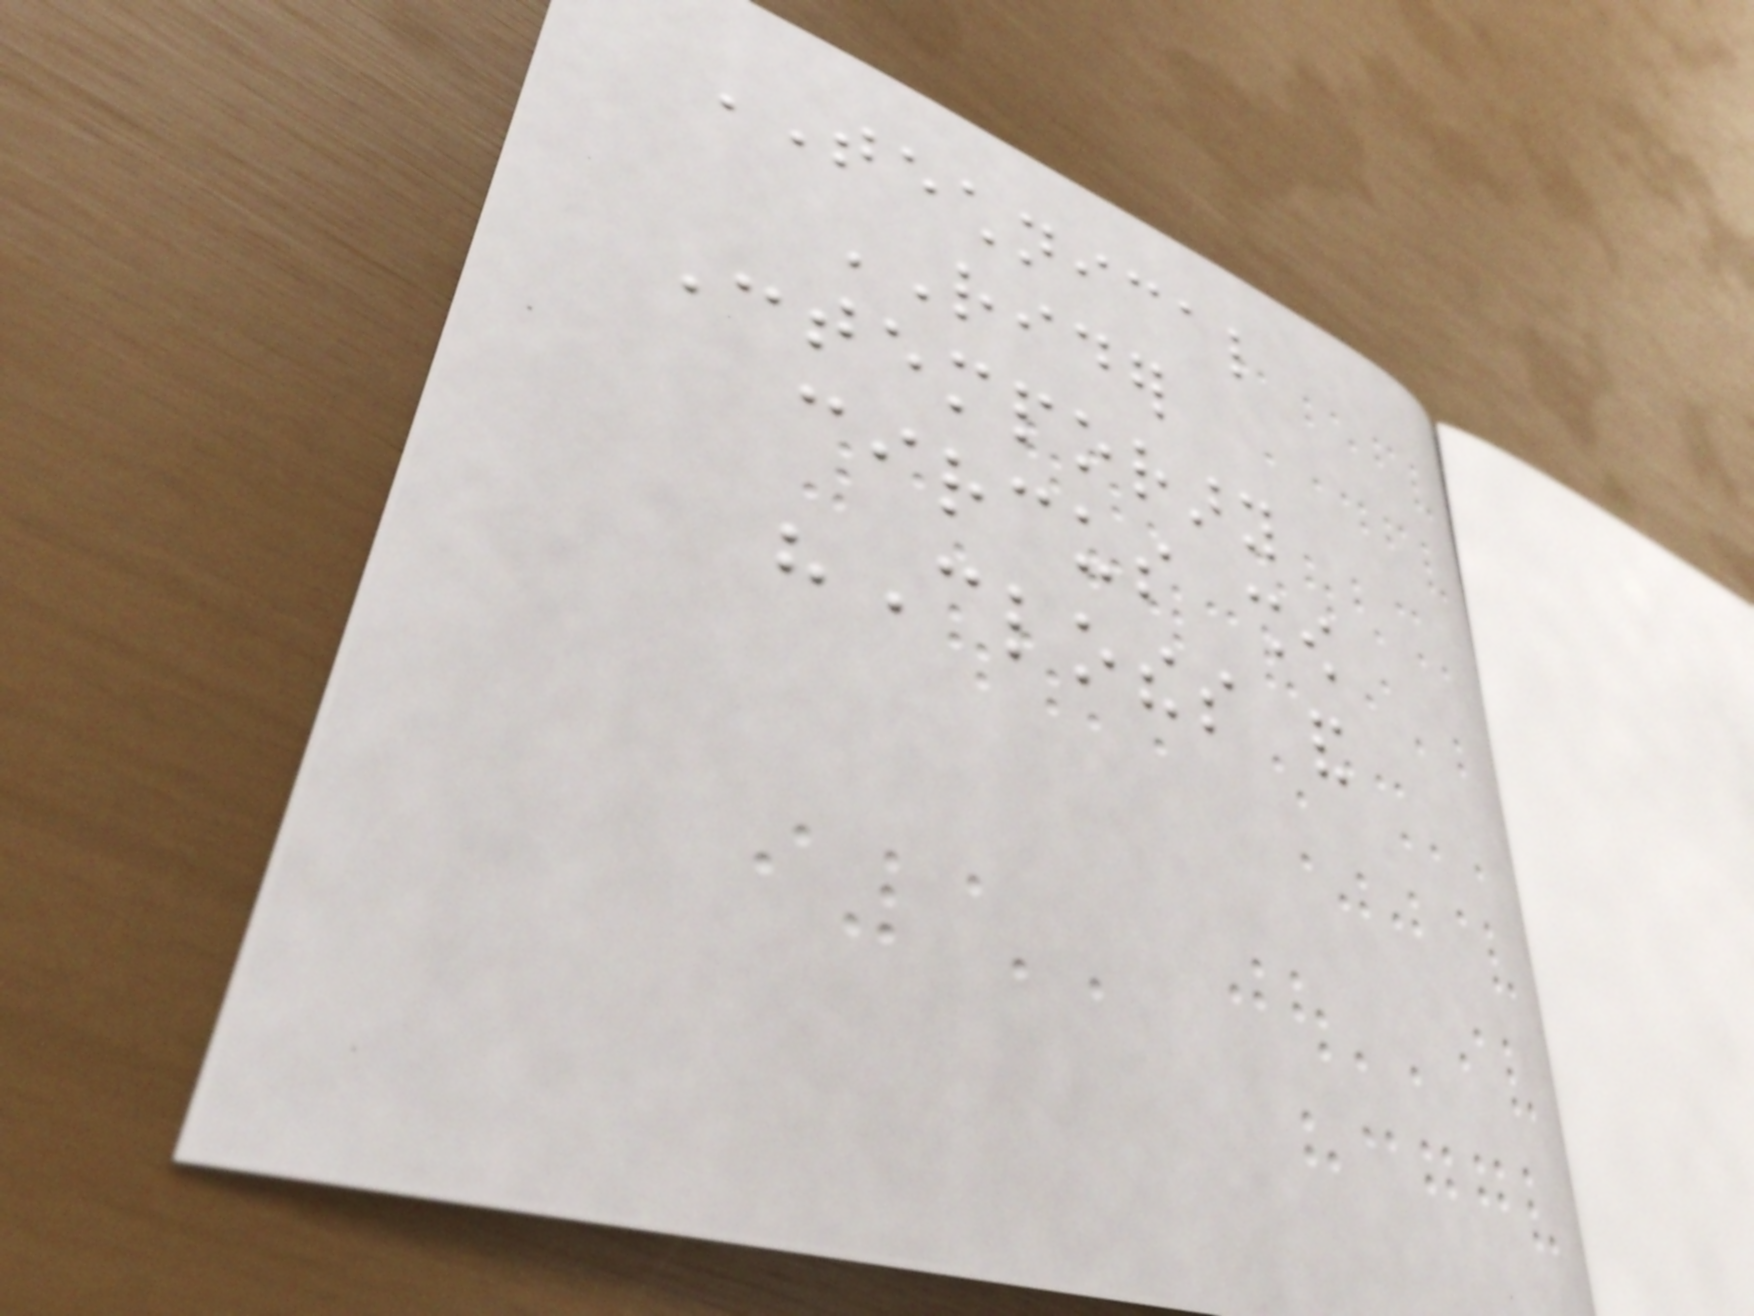TECHNICAL
RIDER
Contemporary
circus show
"Clothes and
